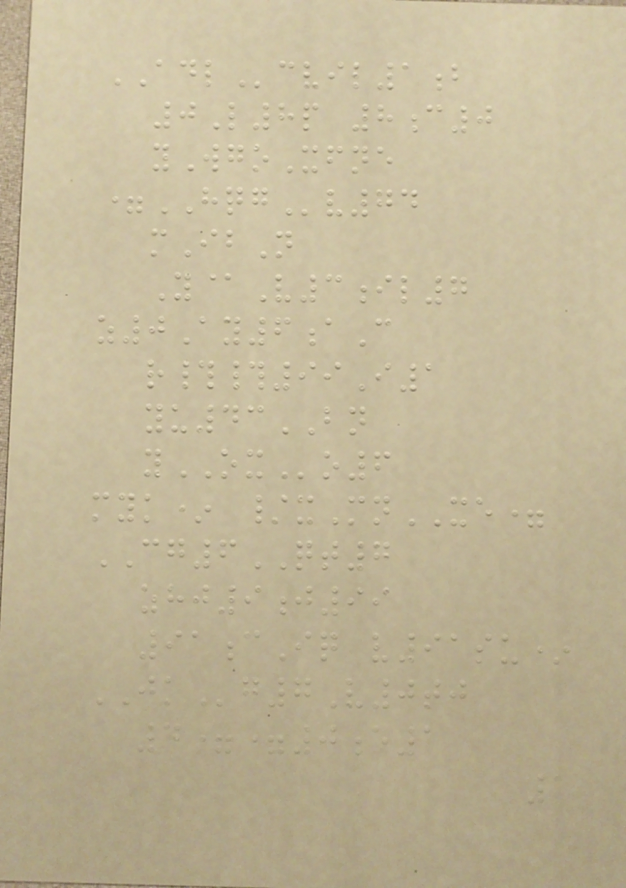ADLcvil1b
0L8p 8c0
yWgoXfne
=HQGv74
mIbN
Y@V3il7
z0Ay6aC
r##99I1
yu43BN
yOXo6
myk* /xMnXE=
CG6QT7
zhj9j99
91cIq v91su*
JKg7V0tj
4==0e1
1
